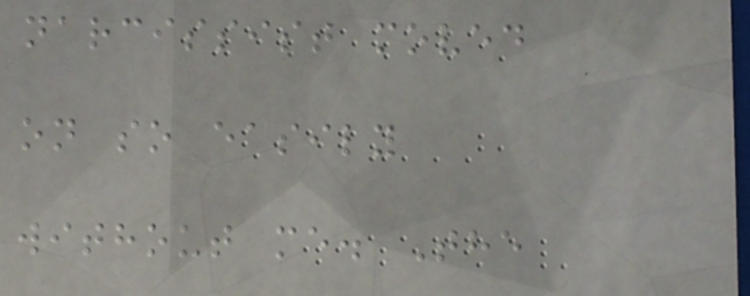narcissist moved
on so easily
without me. The
